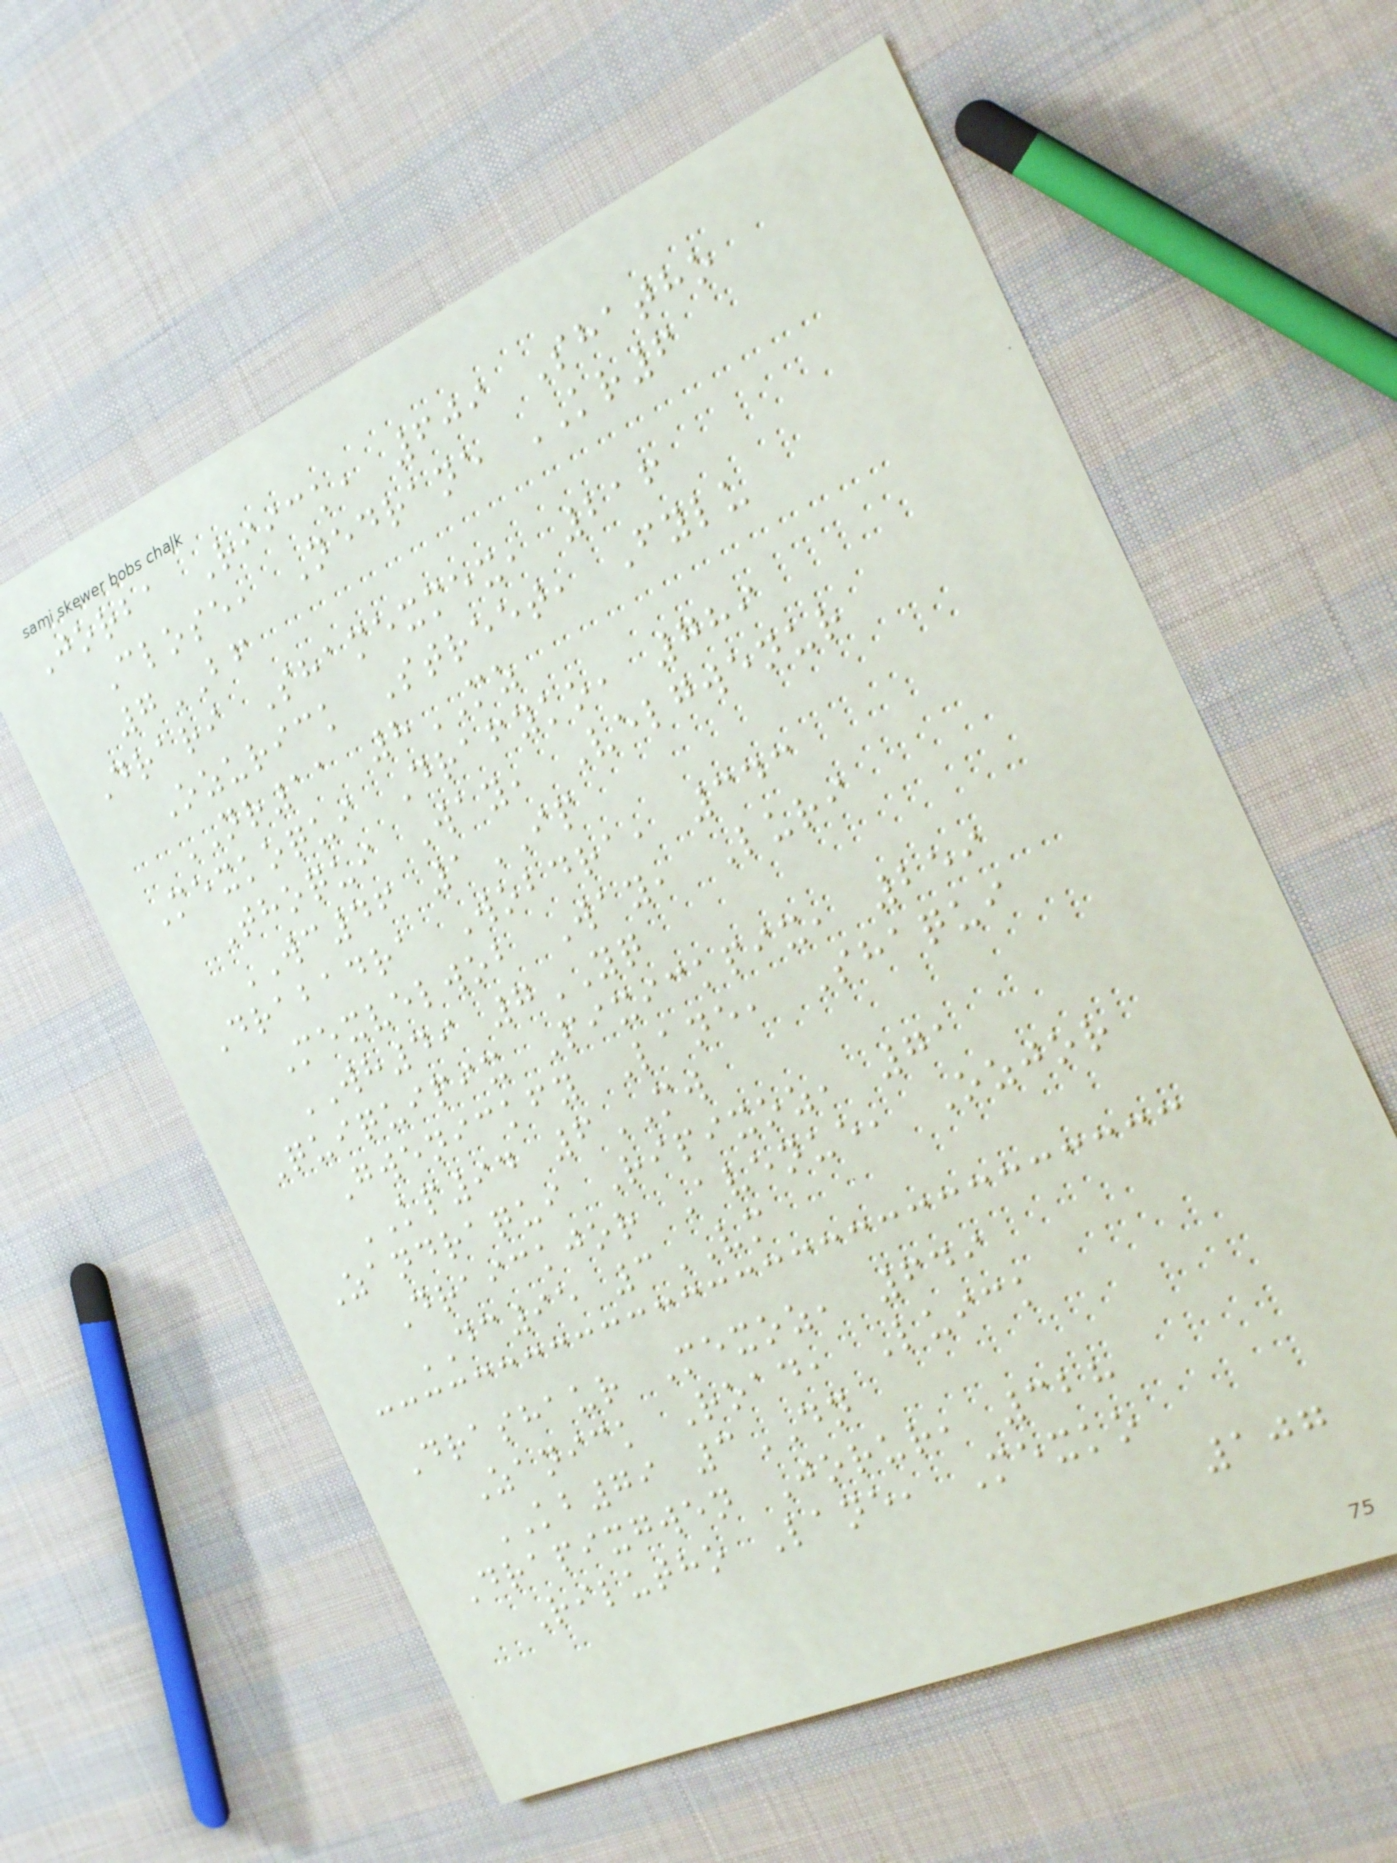Jorba Riick, 609 Shatho
Close, Nedrane KR6
7BF
Drari Shamexmex, 216
Ozurick Street, Fylu
NR11 8MZ
Mexkoqui Drafyko, 789
Thoqui Way, Velgwenur
WC46 1IP
Drabadra Wobdra, 343
Mexvelwob Way, Luri
WH49 7YQ
Quiquipix Pixickpix, 259
Gwenickfy Lane, Shaqui
KP94 6MW
Zandraqui Ripixoz, 71
Draickjor Avenue, Ozjor
DC95 3VM
Drashaur Mexoz, 649
Zanick Road, Luick
KB79 3DN
Drapixgwen Jorur, 328
Rilutho Lane, Mexko
107
